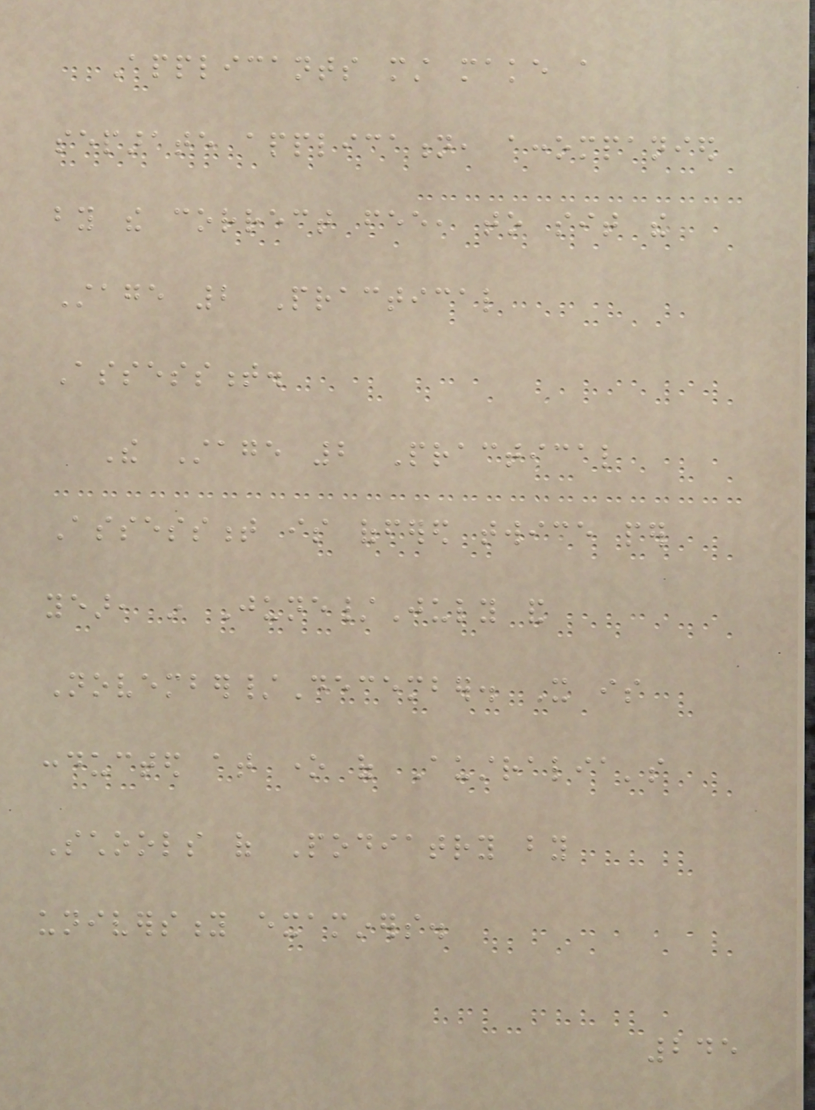Applicants must make a
separate application, accompanied
by the correct fee, to sit the
Stage 2 Practical
Assessment.
The Stage 2 Practical
Assessment is offered twice per
year, in June/July and
November/December. It is
conducted at one of Australia's
Schools of Podiatry by
university examiners.
245
